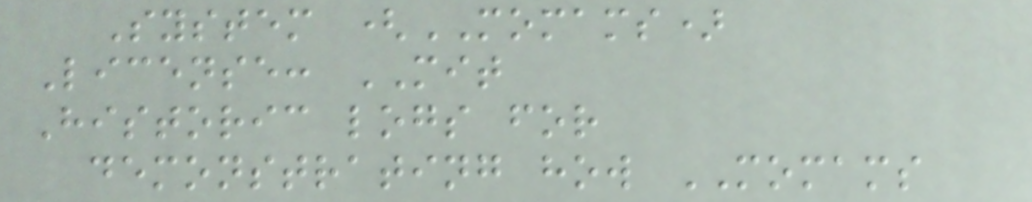System (MOMAMS)
License: MIT
Historic logs for
demonstrating how MOMAMS
